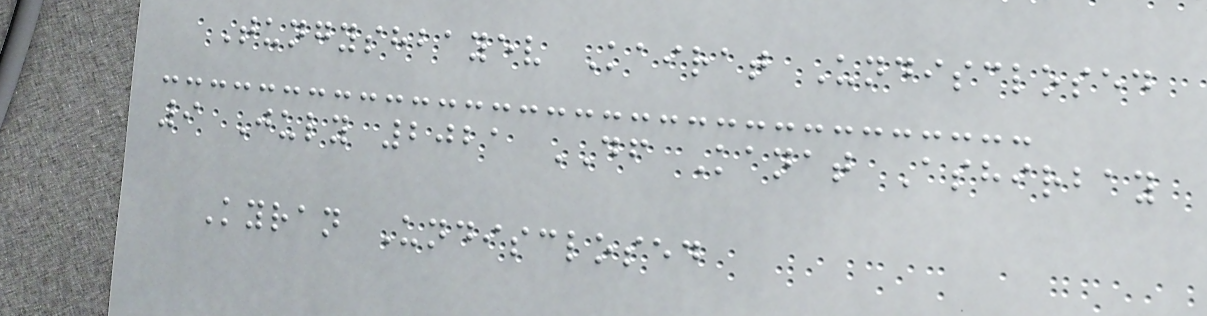Tungyshbayev Kairat Undisclosed
9 July 2021 DF Kanat Ashirbay
Kyran Undisclosed
